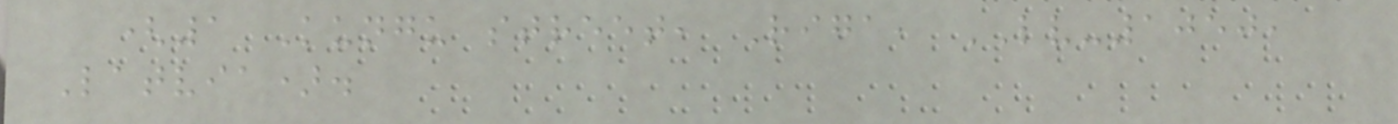(1 Kungu street, Riga, LV-1050,
Latvia).
